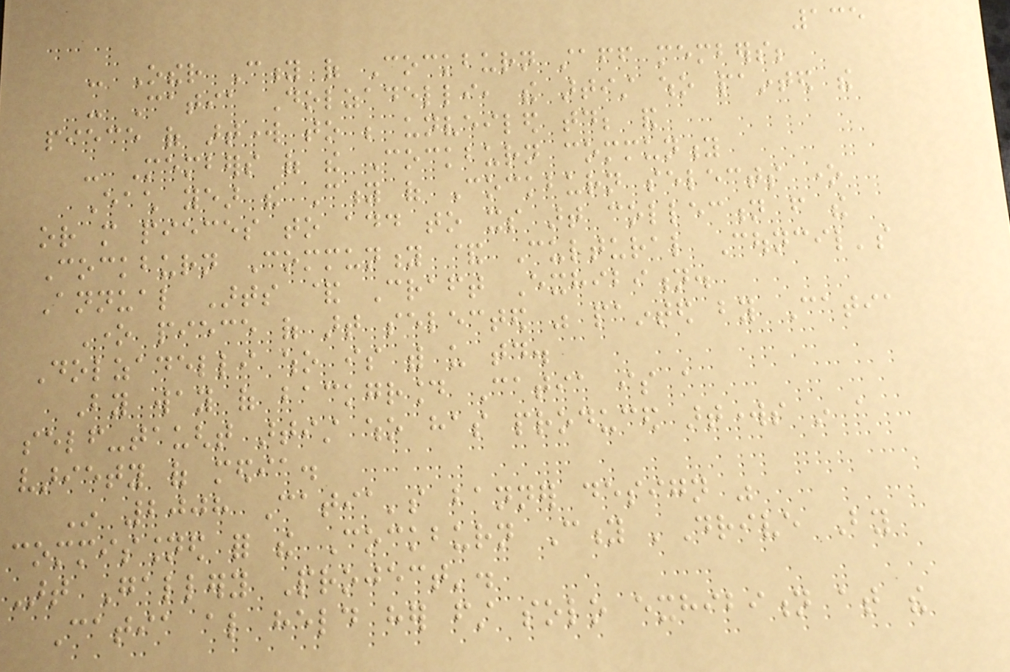135
- Other City of Cockburn staff members;
- Catia Dolzadelli, the artist who painted the
piece of artwork to be unveiled today; and
- Members of the Cockburn community
Each year the City of Cockburn selects one
or more pieces to add to its art collection from the
Cockburn Community & Cultural Council's
Annual Arts & Craft Exhibition.
One piece of art selected was painted by Catia
Dolzadelli who is with us today.
By way of background Catia is a
self-taught artist who has produced artworks in a
variety of media.
In 2008 Catia's banner design was
commissioned for the Cockburn City 'Drive By
Art Gallery Project'.
Catia also held her first solo exhibition at the
